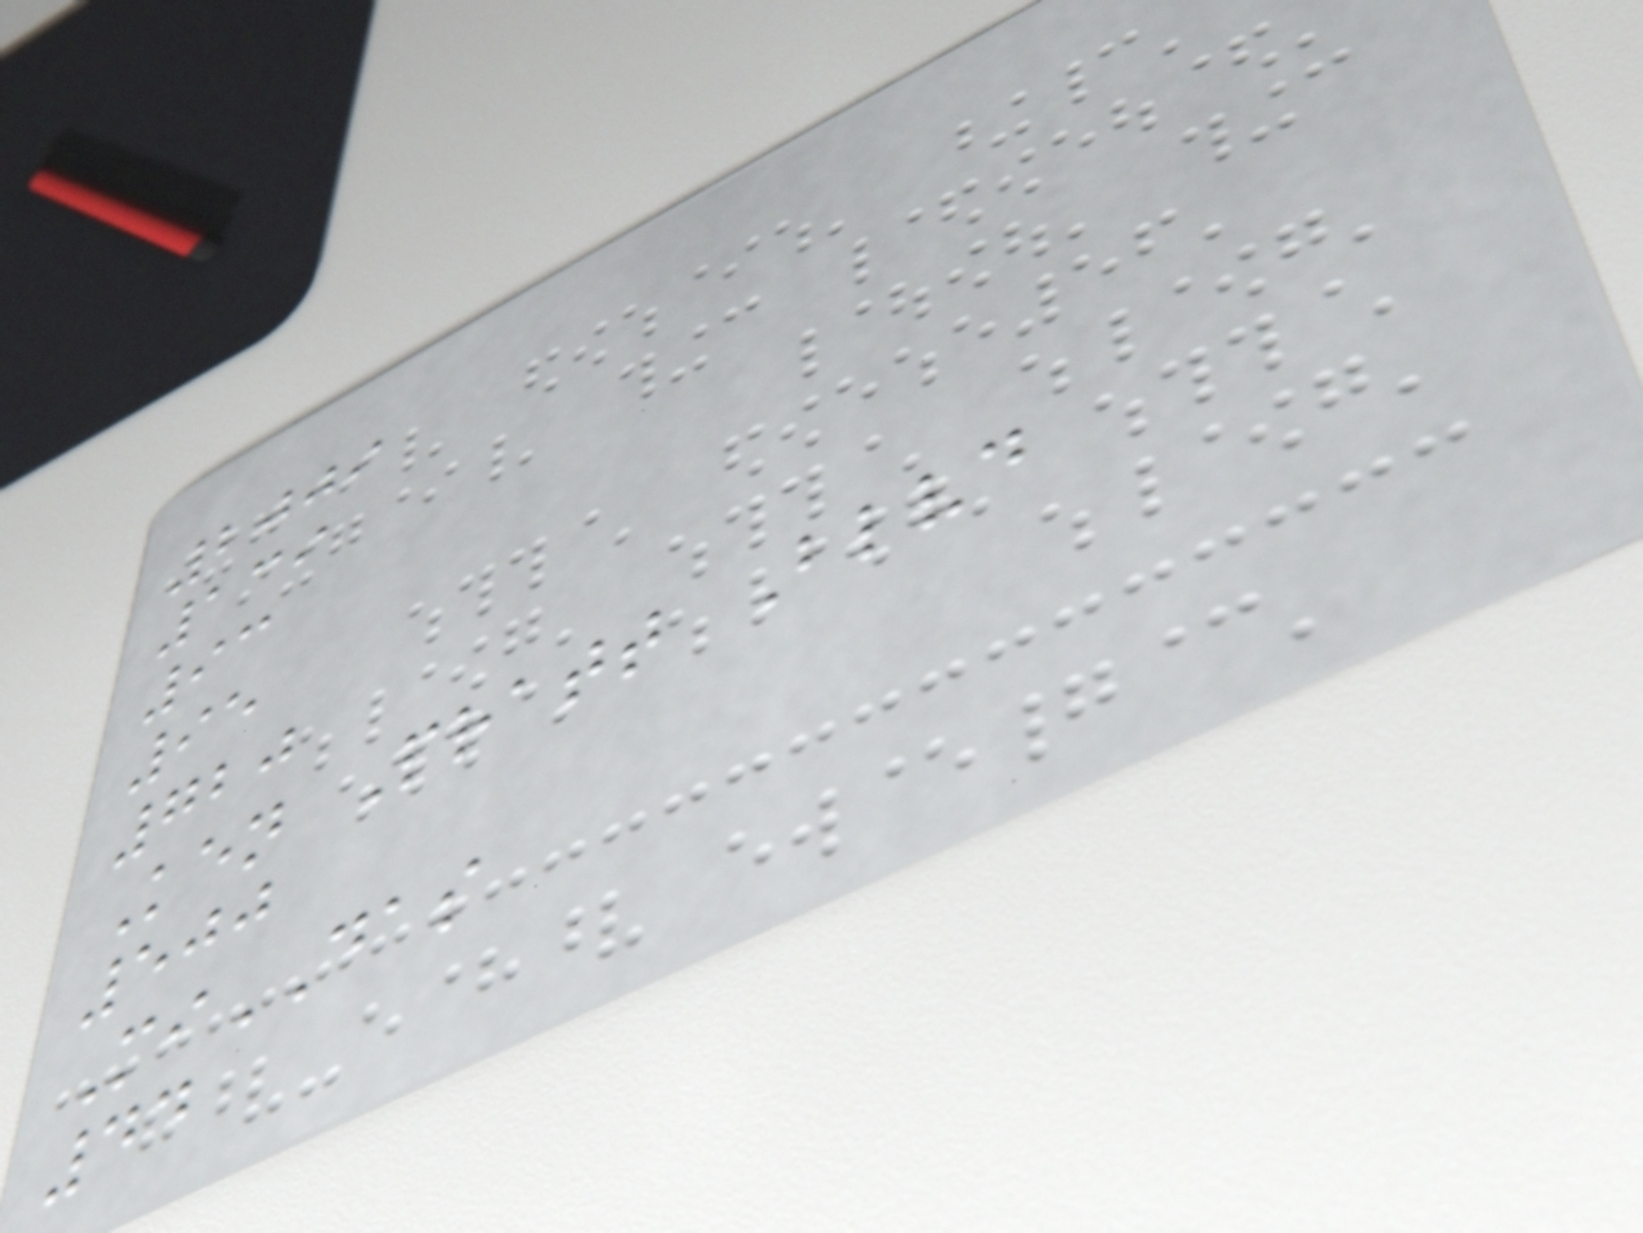2009
139
93
95
720
Ken Pratt Blvd
500
MiDAS
44
